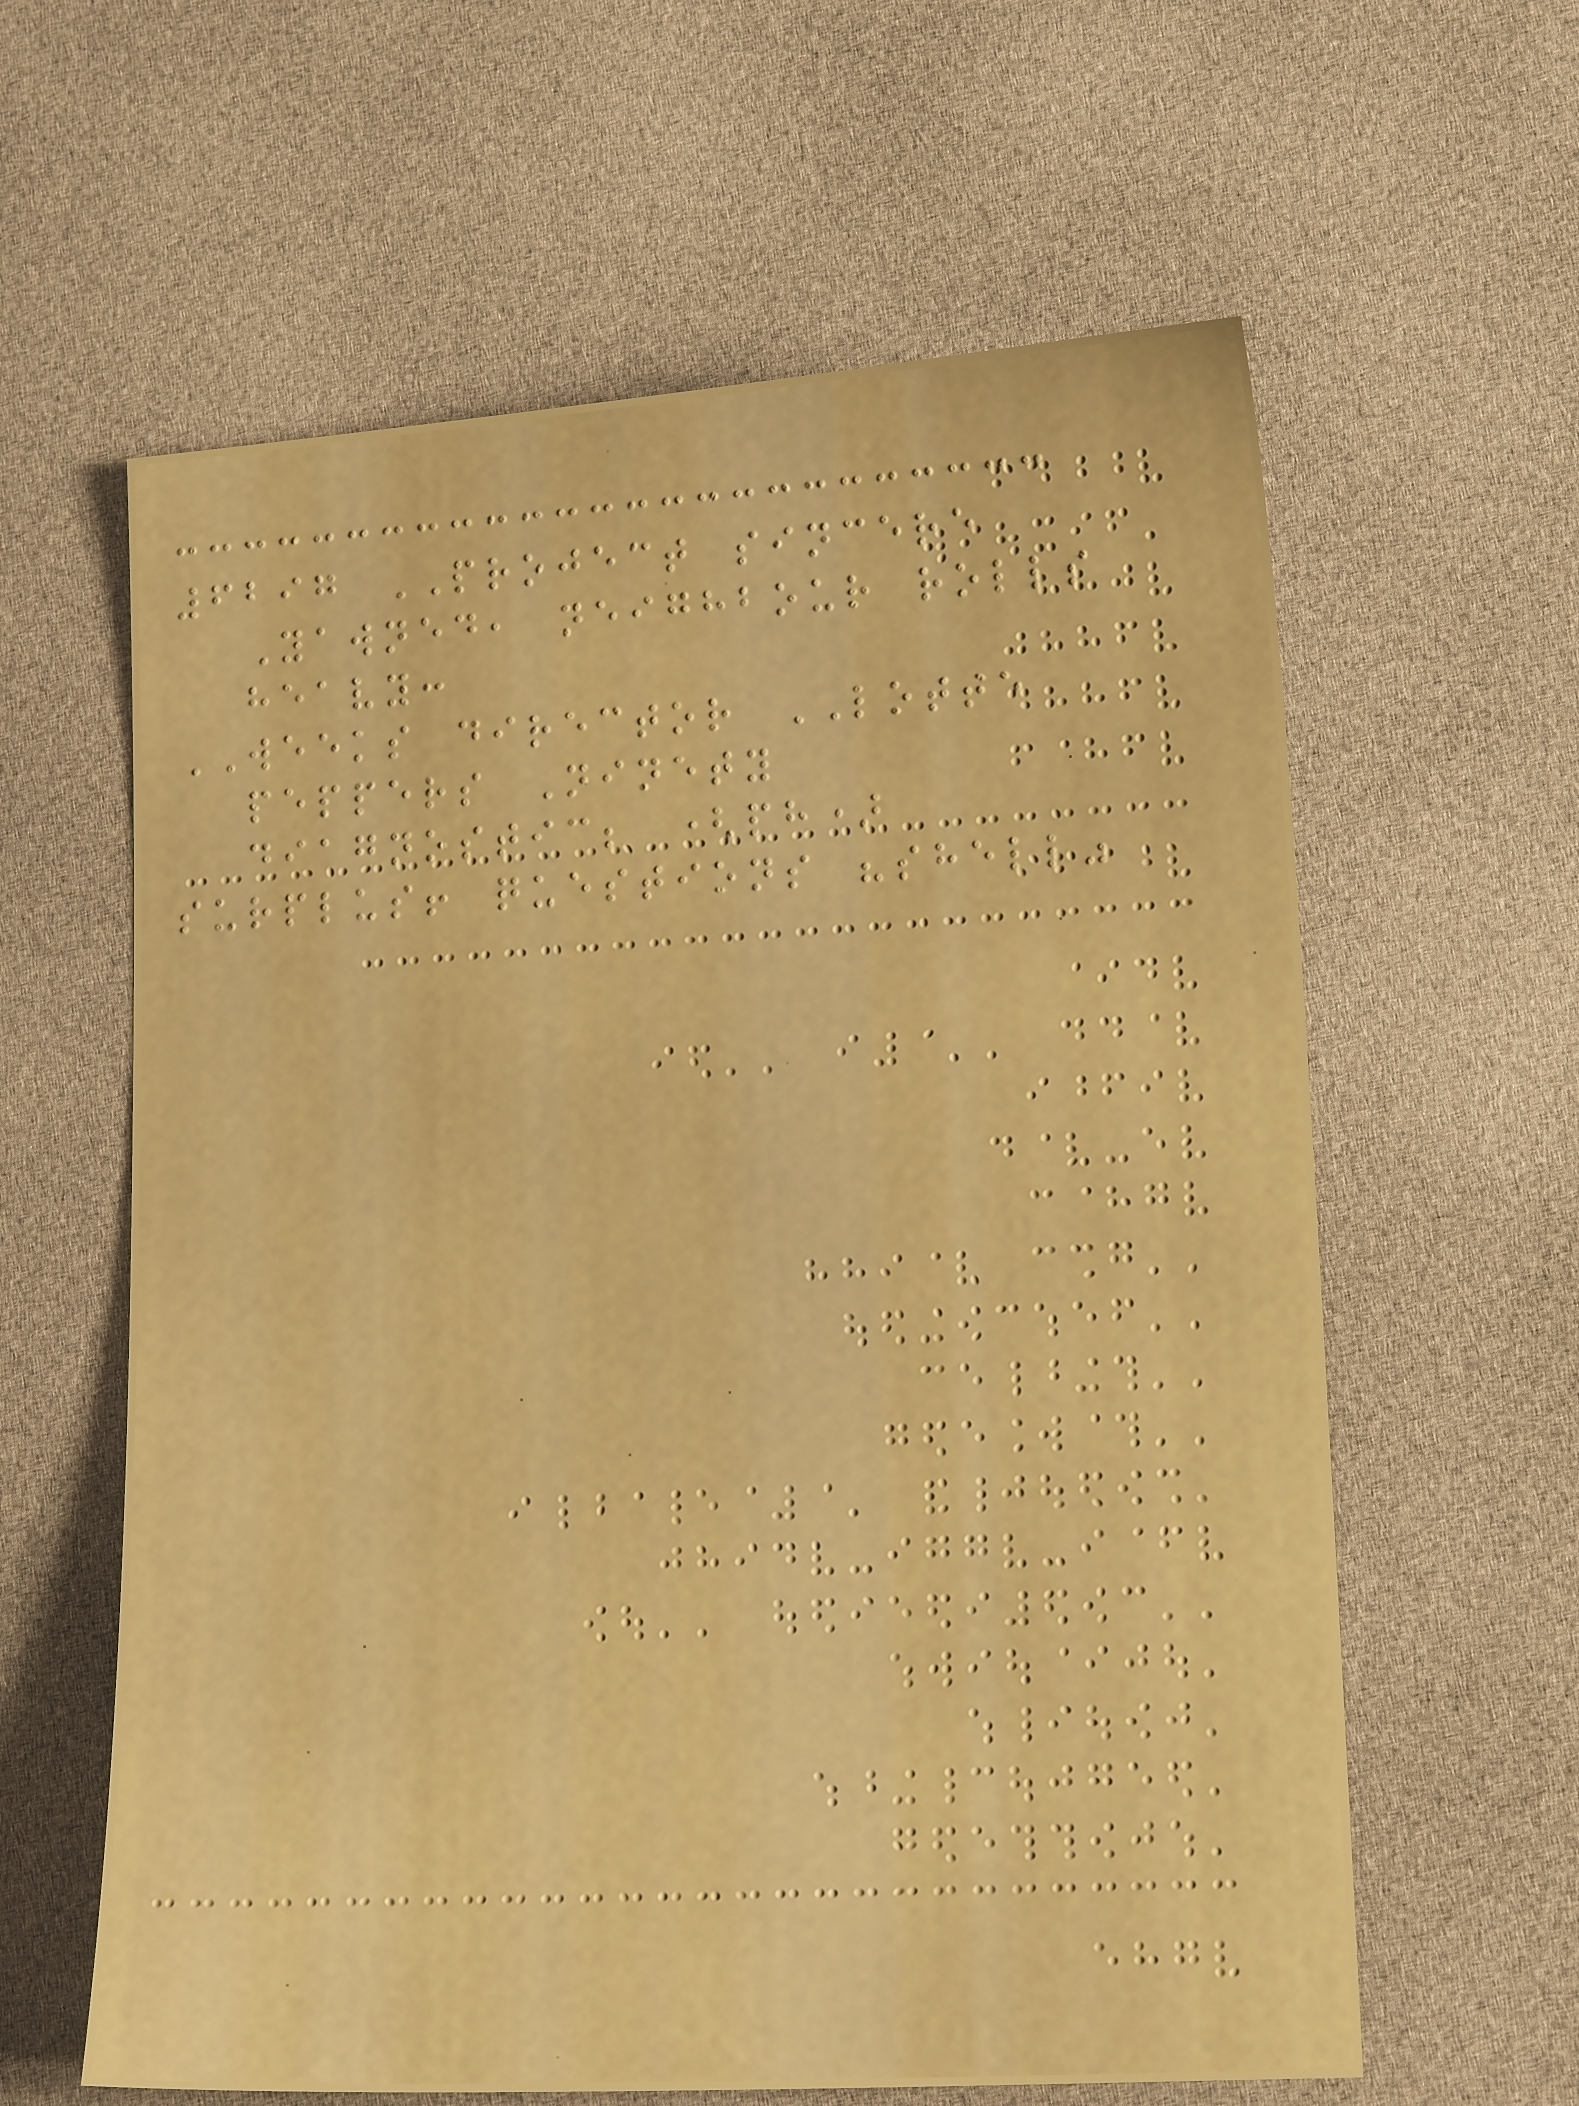6297 PROJECT sincere
Yawned, neighbour rolls
heavy:
WEEKS director LOTTE
peppers Ninety
diagnostic; (ph)
surplus! questions "shell"
